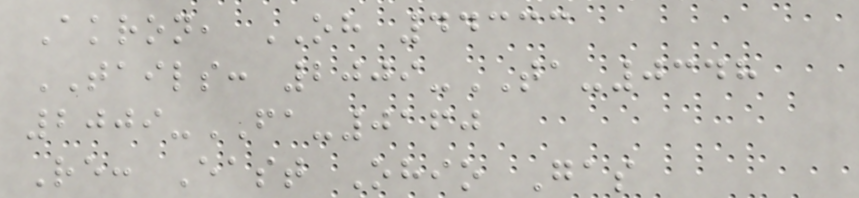Akron, OH 44333
TAILS: 2009-TA-0348
2009-FA-0160
Re: East Ohio Gas
